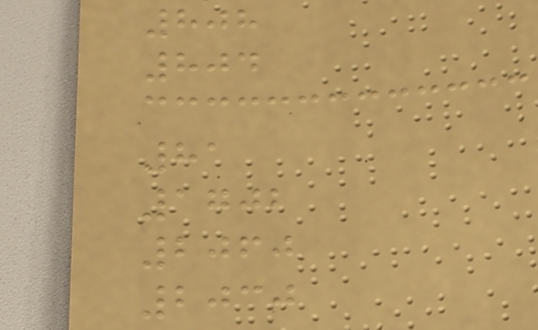808
804
81
1702
2060
2030
